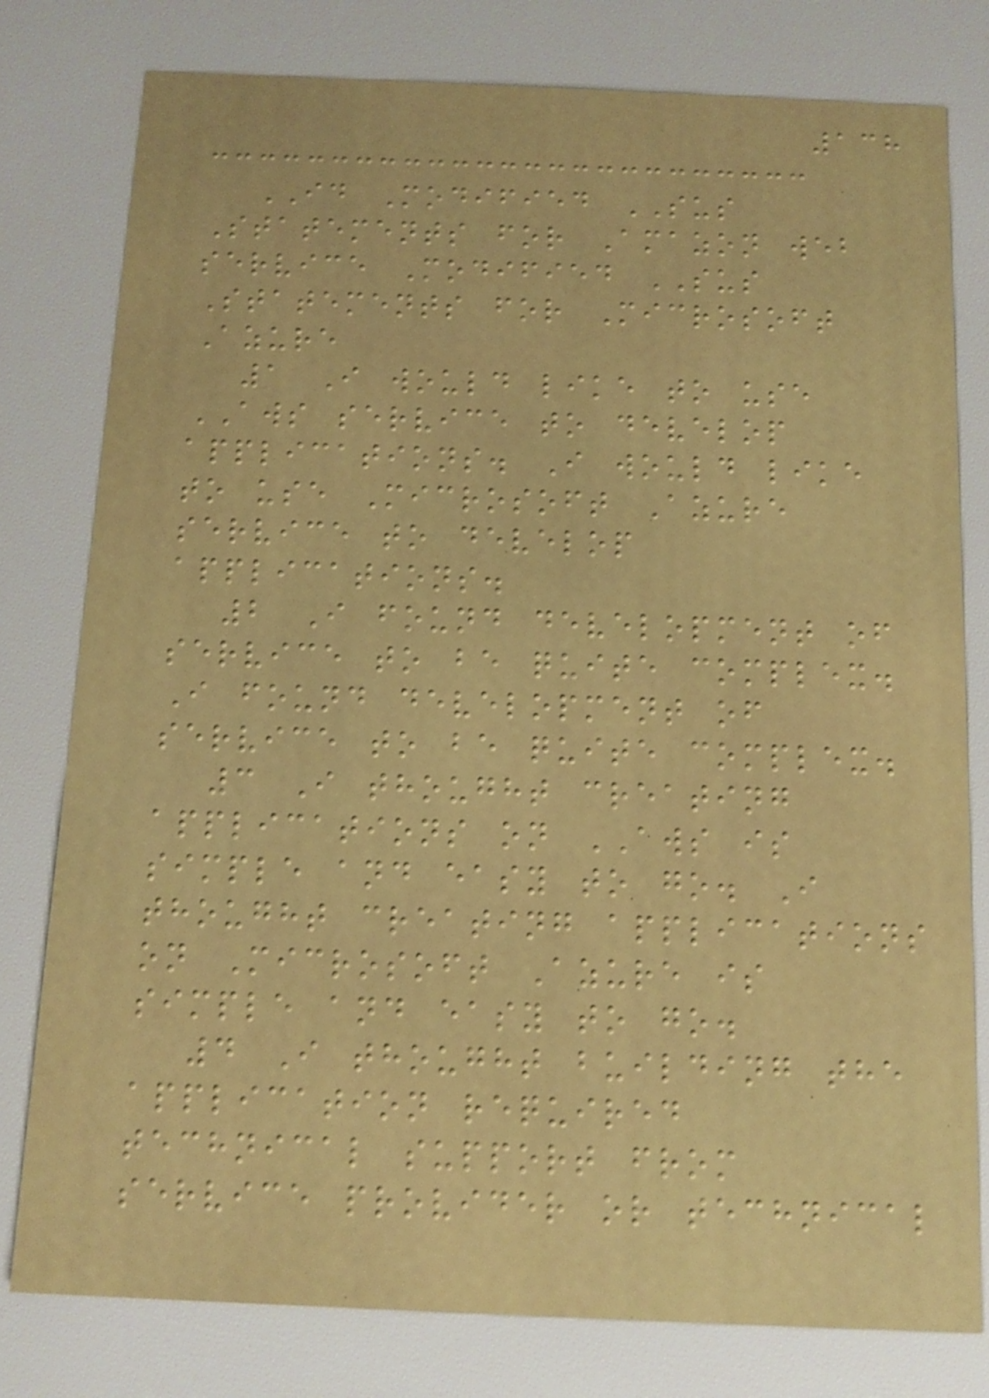138
ID Modified SUS
Statements for Amazon web
service Modified SUS
Statements for Microsoft
Azure
1 I would like to use
AWS service to develop
applications. I would like
to use Microsoft Azure
service to develop
applications.
2 I found development of
service to be quite complex.
I found development of
service to be quite complex.
3 I thought creating
applications on AWS is
simple and easy to go. I
thought creating applications
on Microsoft Azure is
simple and easy to go.
4 I thought building the
application required
technical support from
service provider or technical
